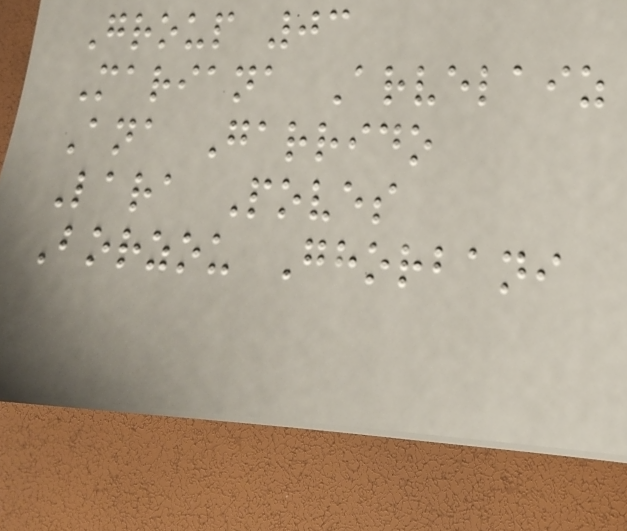Group 03
Mariana Arvelaiz
Ana Garrido
Lara Poves
Borzou Ghorbani
